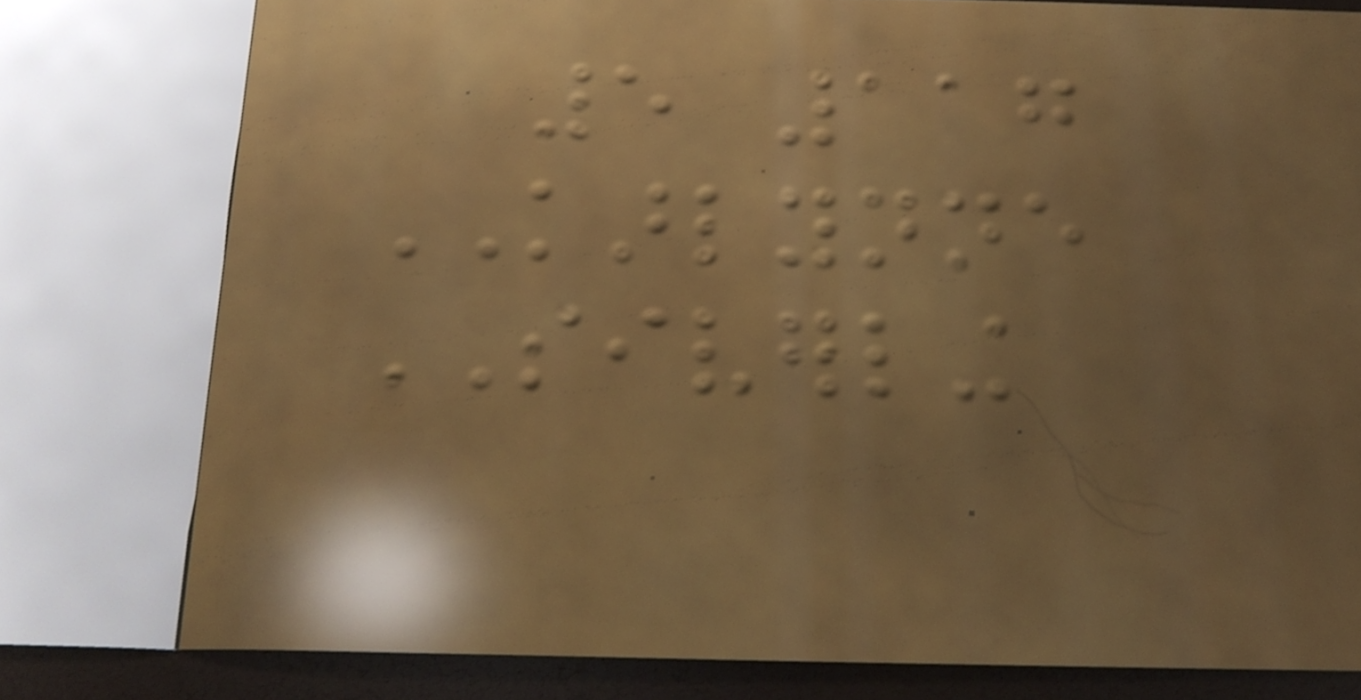5 117
KARLYNNE
SIVERLING
